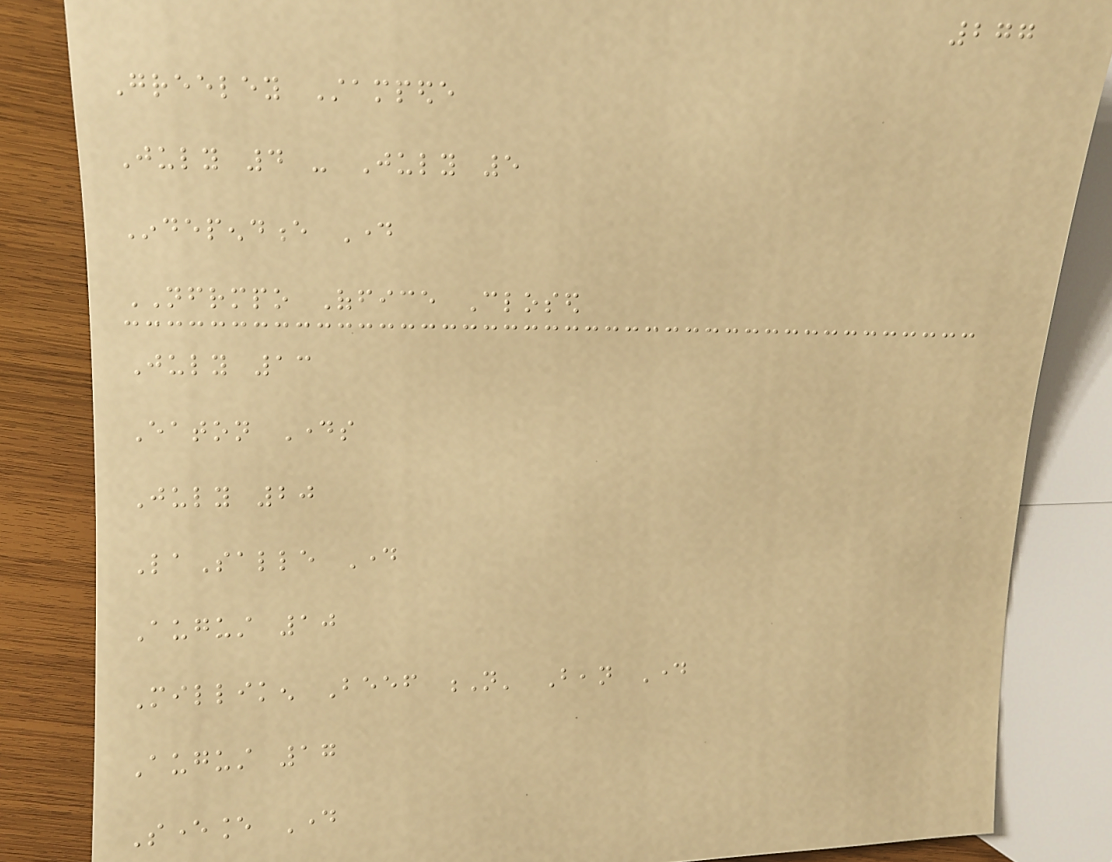277
Greeley Stampede
July 4 - July 5
Independence Day
NFRMPO Office Closed
July 13
Eaton Days
July 20
LaSalle Day
August 10
Milliken Beef N' Bean Day
August 17
Severance Day
